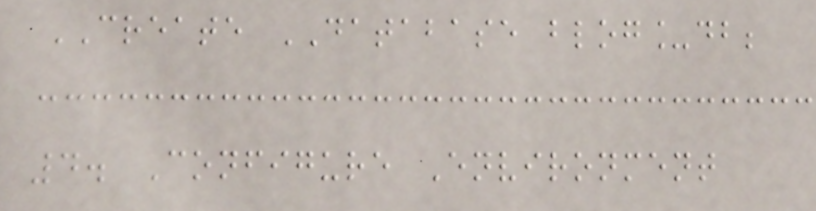CREATE DATABASE blog_db;
4. Configure Environment
